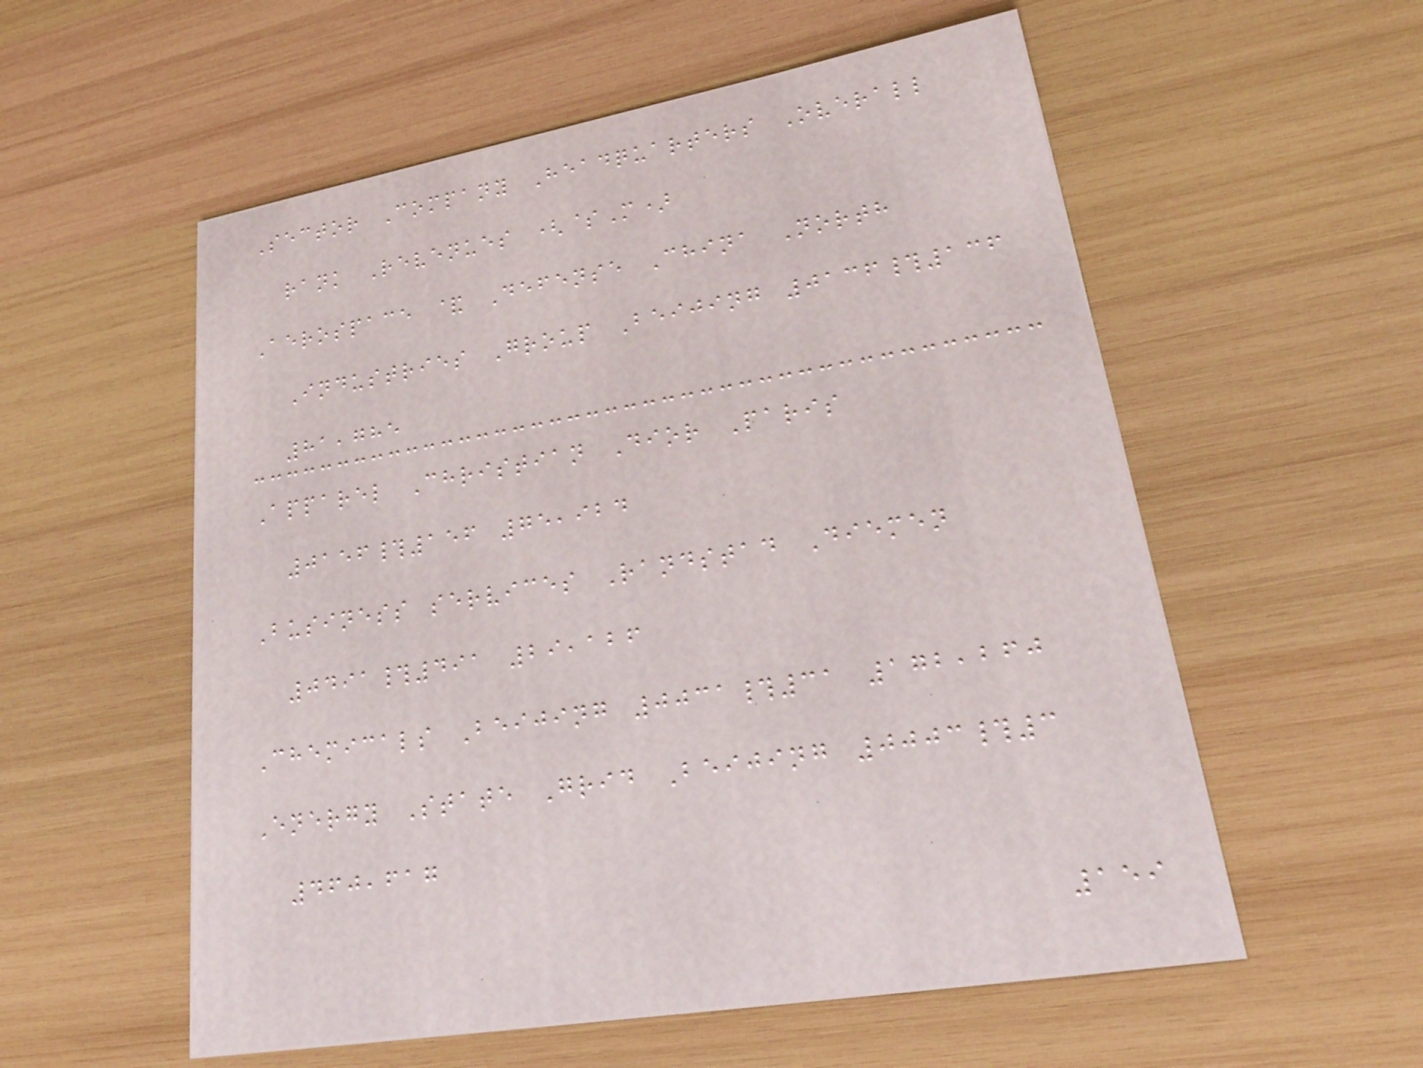Sector Company Headquarters Overall
rank Revenues ($M)
Aerospace & Defense China North
Industries Group Beijing 0136#136
81,785
Apparel Christian Dior Paris
0156#156 75,924
Business services Randstad Diemen
0491#491 29,126
Chemicals Beijing 0031#31 172,260
Energy State Grid Beijing 0003#3
460,617
159
